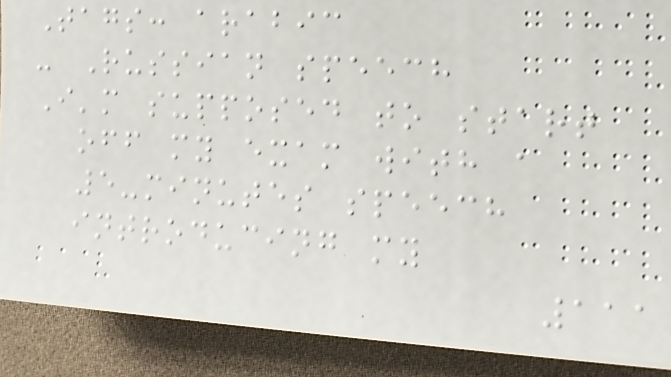Tags: arabic
- Russian speech
I'm supposed to start
off my exam with a
5-minutes speech
introducing my
111
